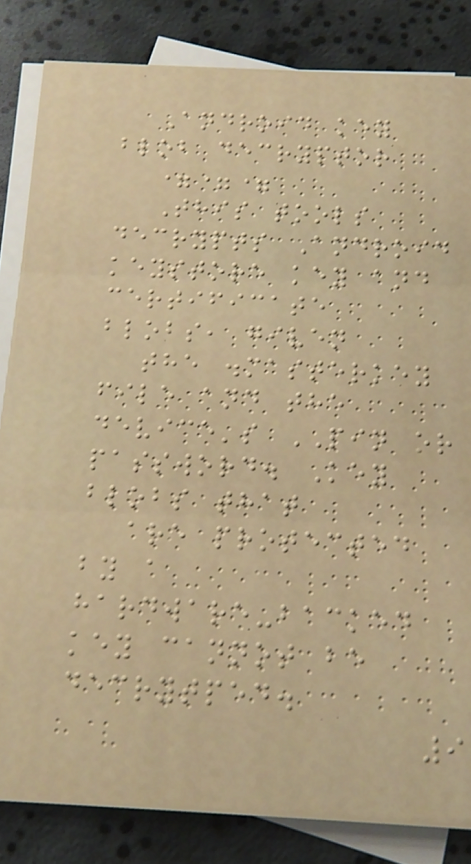Android key
blob decryptor
===
This tools
decrypts Android
keystore key and
certificate
blobs, given
the .masterkey
file and the
device's PIN or
password. Key
blobs that
are protected
by a
hardware-backed
key cannot be
decrytped.
9
